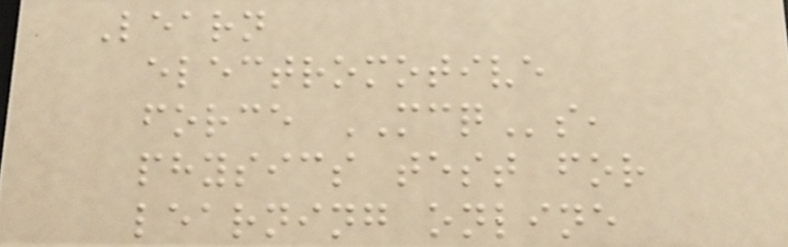Learn
electromotive
force MCQs,
physics test for
learning online
